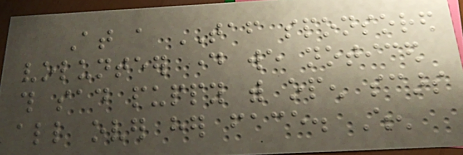At a TAF sponsored
volunteer day we noticed
this sad puppy with open scars
all over her face. When
